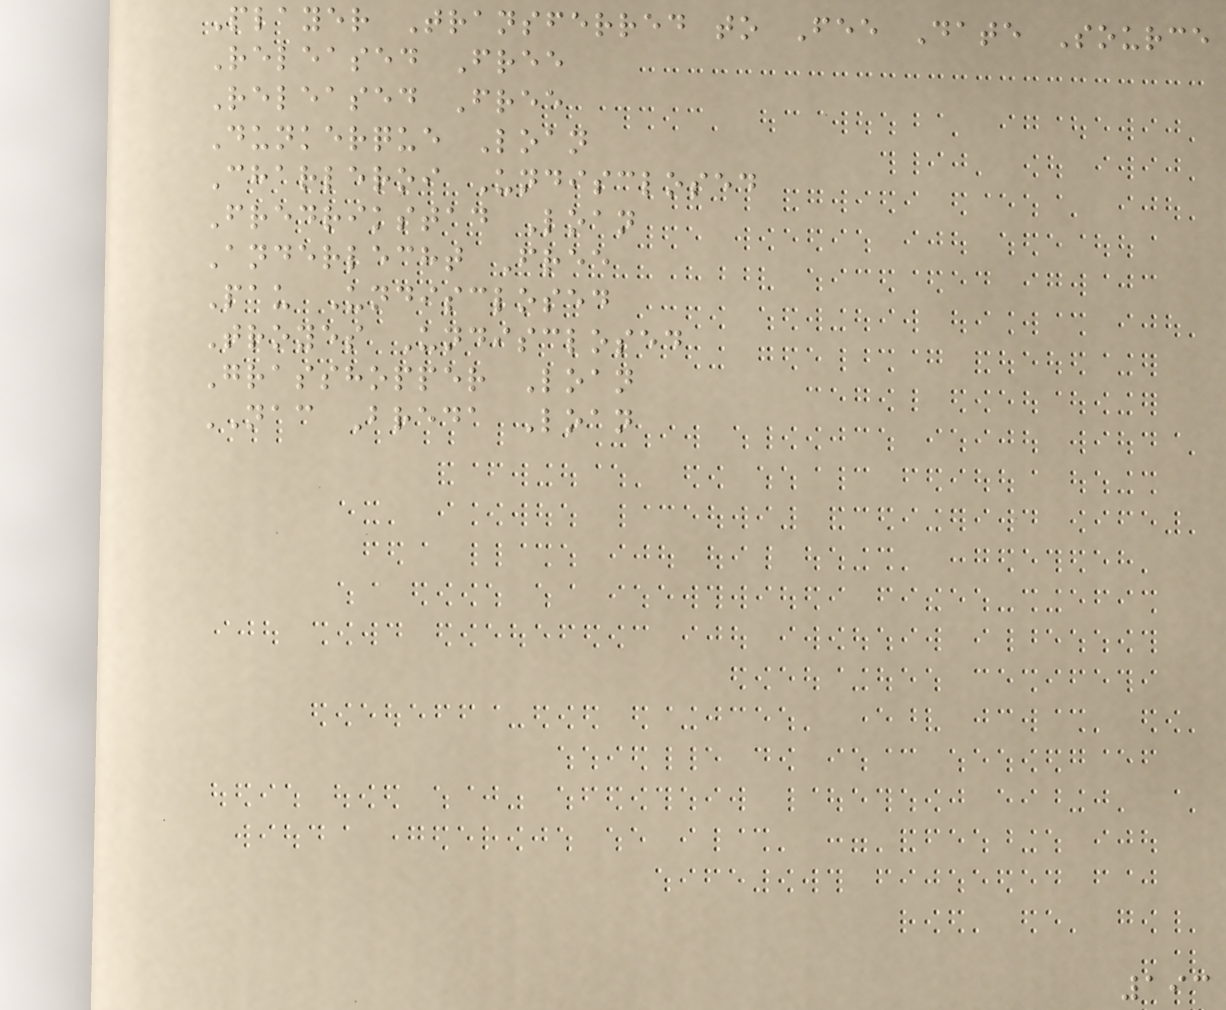Player Transferred to Fee Date Source
Released Free
Released Free
Dunkerque Loan
Charleroi Undisclosed
Fredrikstad Loan
Anderlecht Free
Pau Undisclosed
Troyes Undisclosed
Grasshopper Loan
NAC Breda Loan
193
